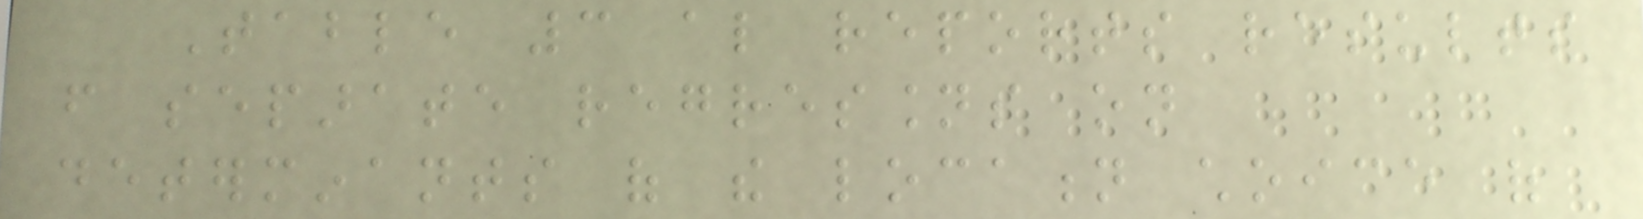Table 3 also reports results
from separate regressions on
determinants of the location choice of
